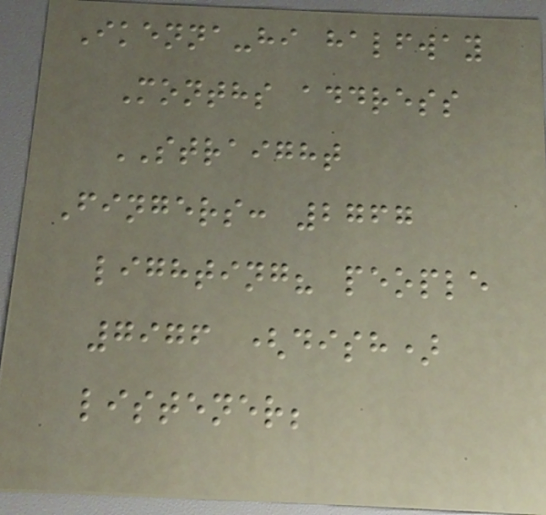Ikenna-hi halfway
Months address
STRAIGHT
Fingers: 2767
lighting? people
7976 (dish)
listener;
